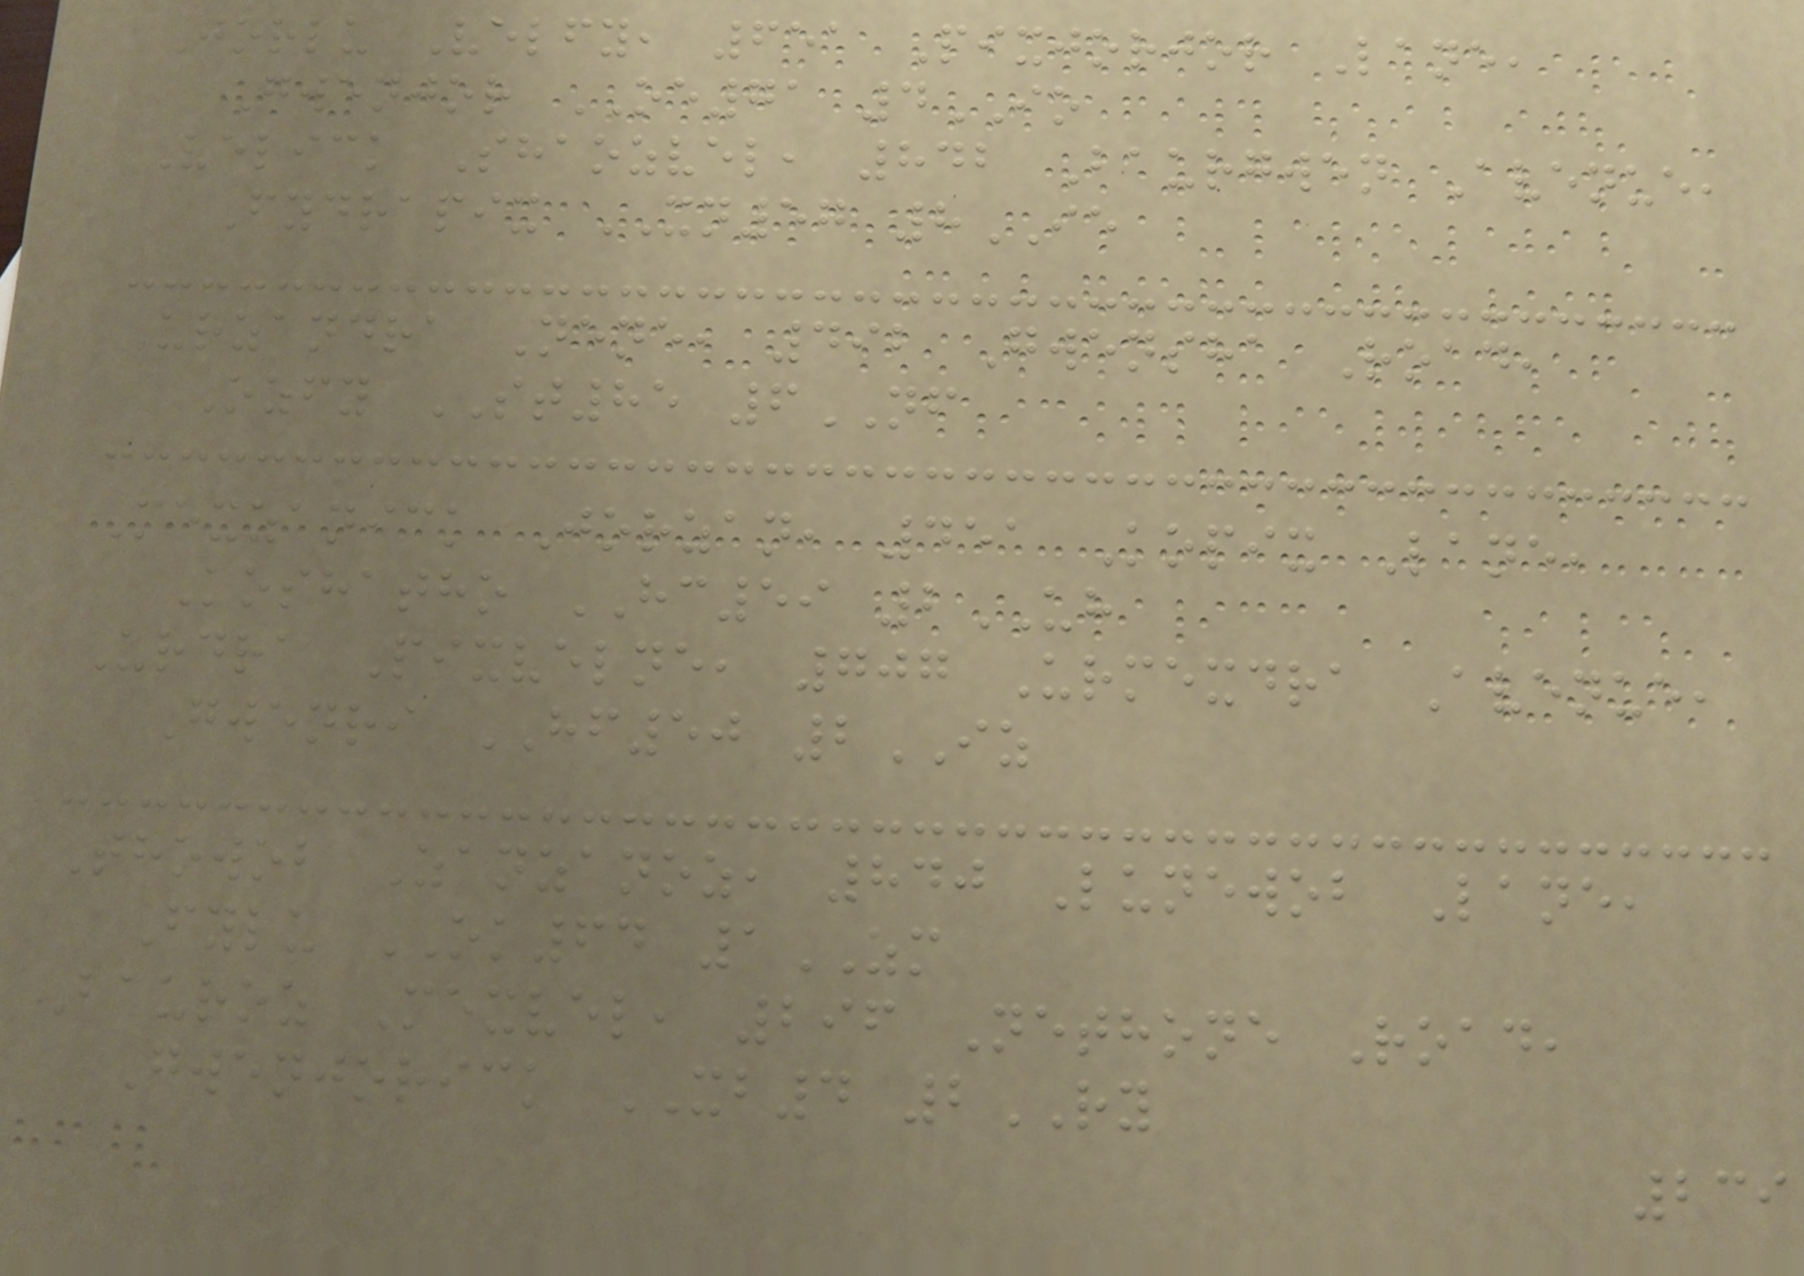Jorlu Velfy, 651 Pixjorjor Lane,
Gwenjor OE71 4IO
Velick Shaozvel, 842 Baurgwen Avenue,
Fydrapix XN57 8IE
Urzandra Nene, 492 Gwensha Road,
Ozfy ST85 6NF
Mexzanick Jorzan, 451 Kopix Lane,
Koshatho HC59 2UH
Urdra Pixvelne, 707 Urmexdra Avenue,
Gwenri HF50 2IZ
Thowob Zanzanoz, 840 Lunewob Lane,
Fylu OK64 1ZM
Bauroz Mexvel, 296 Nethone Road,
Gwenjorick XB4 2RY
239
